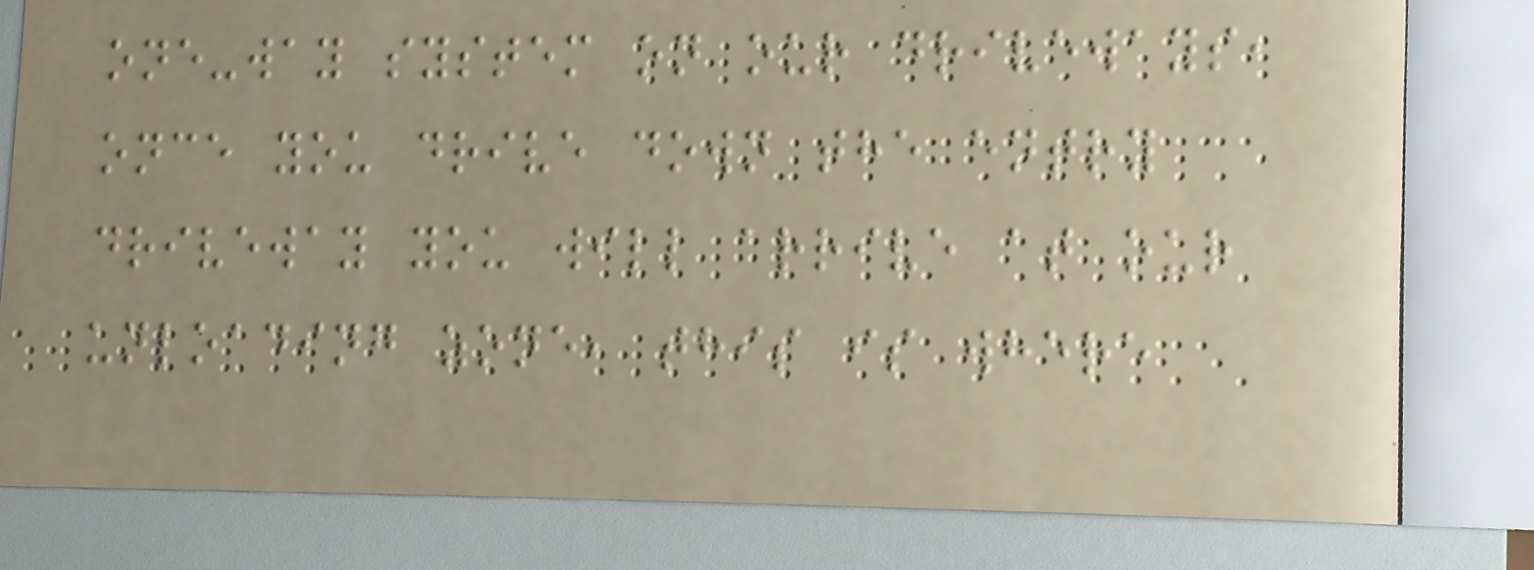one-way system on our driveways,
once you drive down the entry
driveway you will arrive at our
unloading zone, this is where
